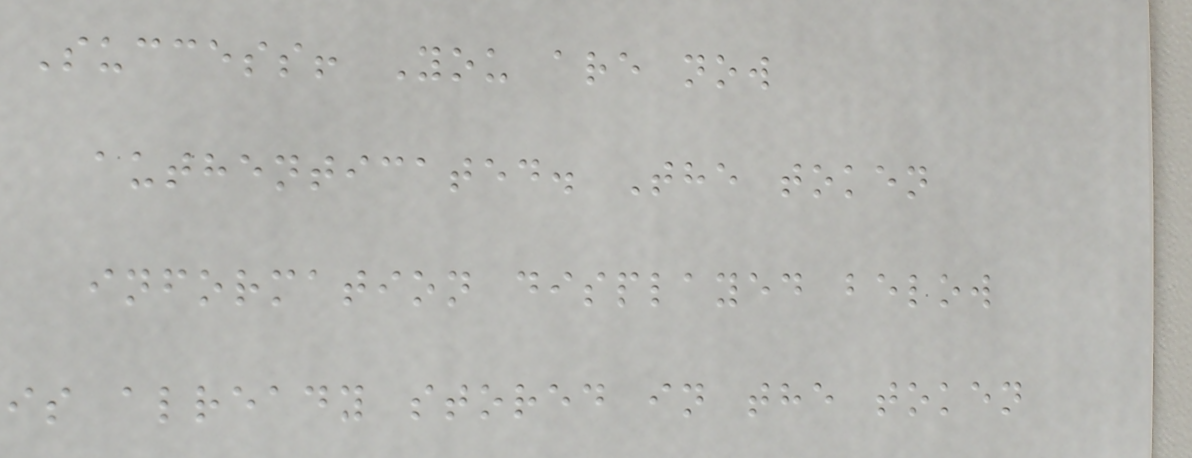Success! You are now
authenticated. The token
information displayed below
is already stored in the token
